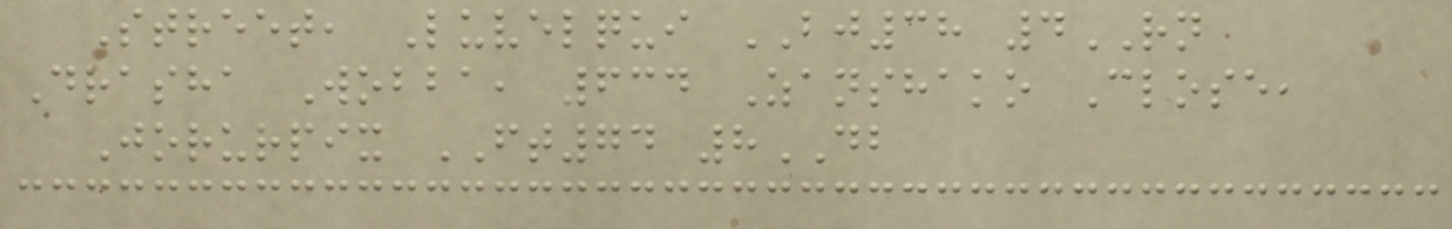Street, Luvelqui BJ38 4RN
Drasha Wobba, 634 Zanshako Close,
Jorurpix FT74 8DB
